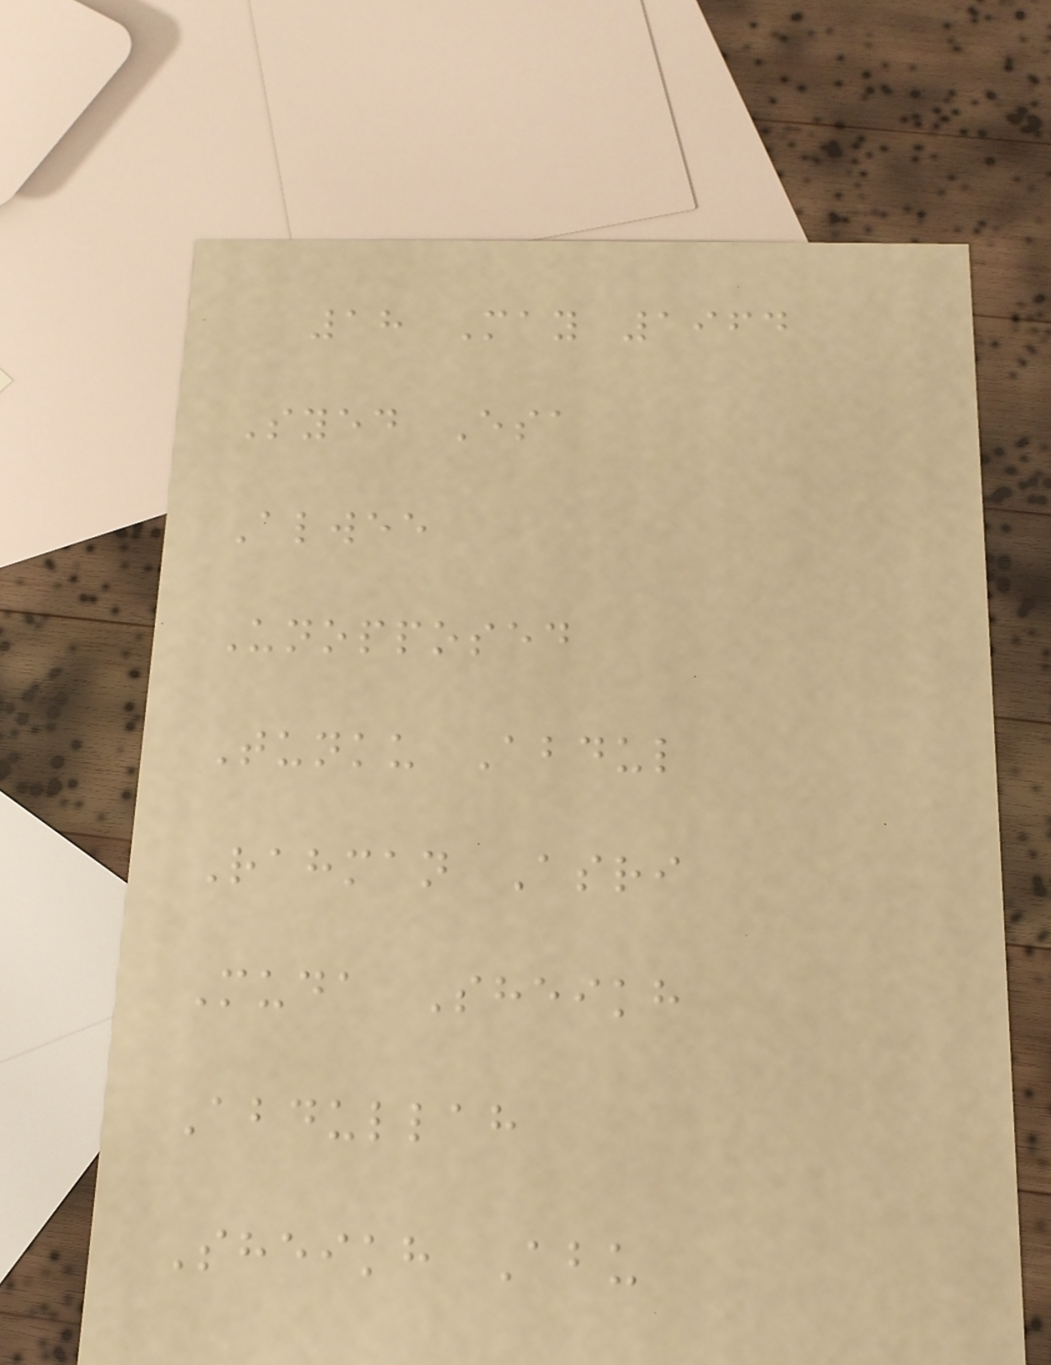18 May 1964
Syed Esa
Alwee
Unopposed
Tunku Abdul
Rahman Asri
Muda Sheikh
Abdullah
Sheikh Abu
